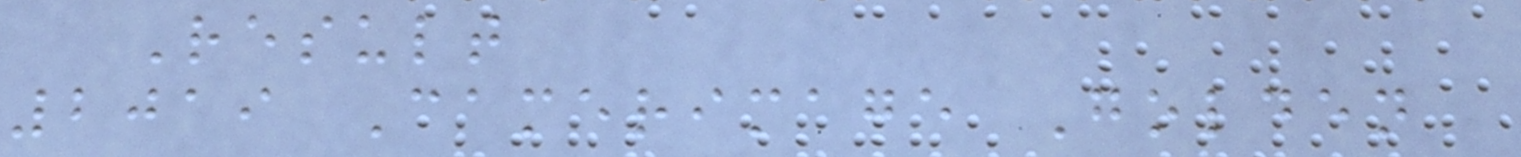Result
2019 Camerimage Golden
